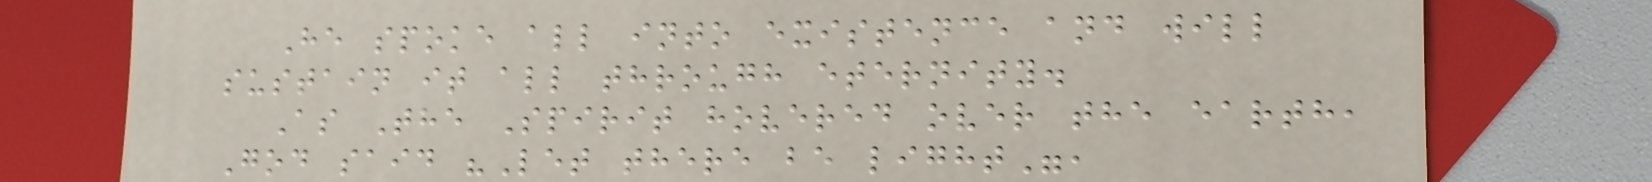He spoke all into existence and will
sustain it all through eternity.
As The Spirit hovered over the earth,
God said "Let there be light",
